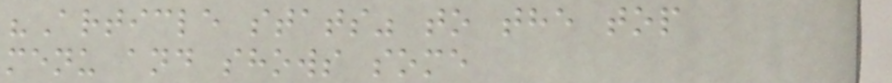"Article stats" to the top
menu and shows some
